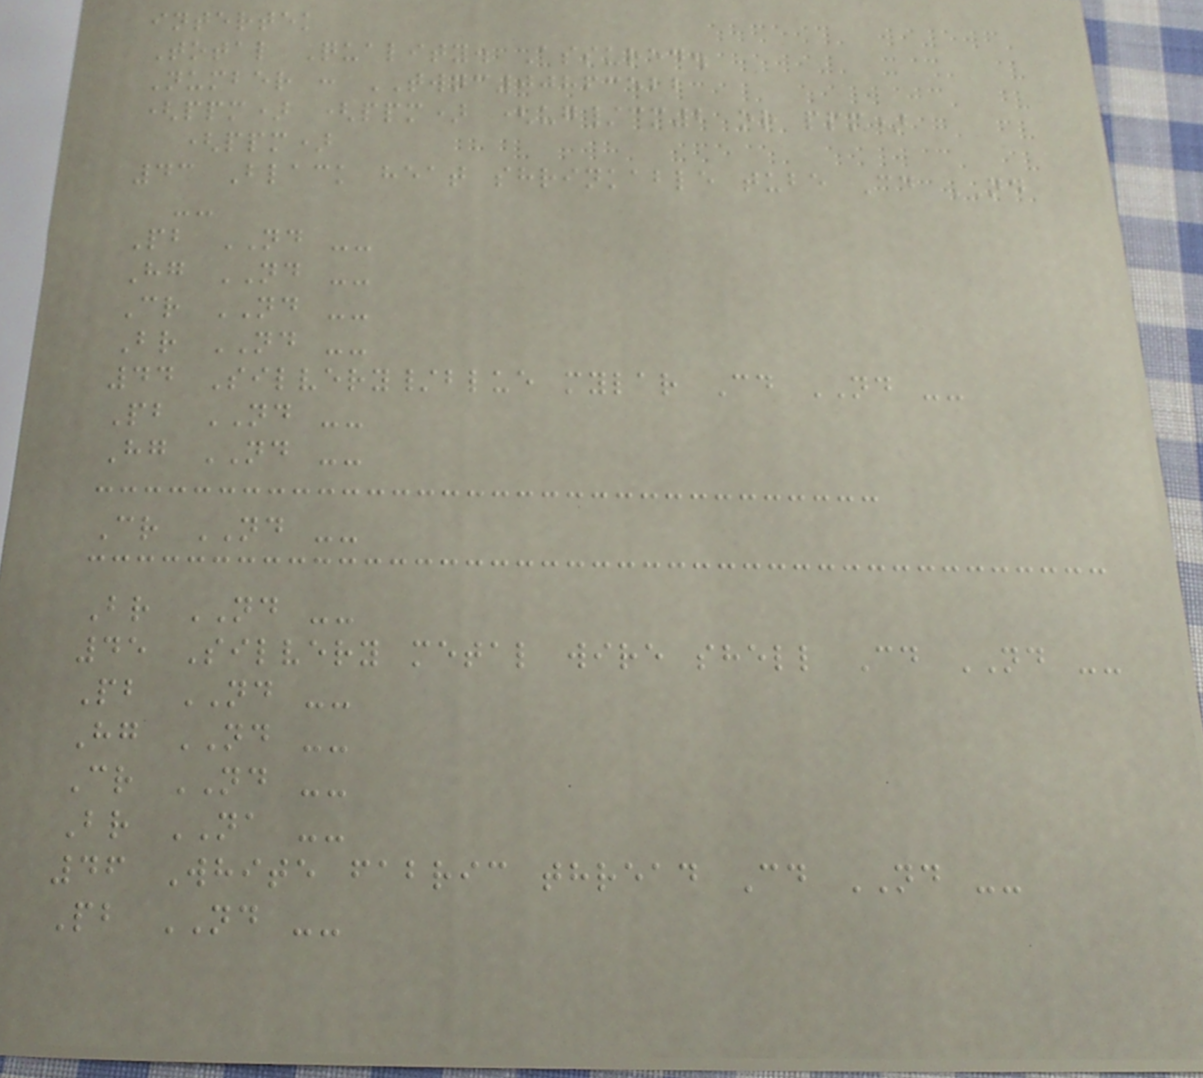intertek
Total Quality. Assured.
Number : TWNC00863522
(ppm) (ppm) (ug/cm2 or ppm)
(ppm)
43 Black heat shrinkable tube Cd ND
--
Pb ND --
Hg ND --
Cr ND --
Br ND --
44 Silvery/blue mylar Cd ND --
Pb ND --
Hg ND --
Cr ND --
Br ND --
45 Silvery metal wire shell Cd ND --
Pb ND --
Hg ND --
Cr ND --
Br NA --
46 White fabric thread Cd ND --
Pb ND --
